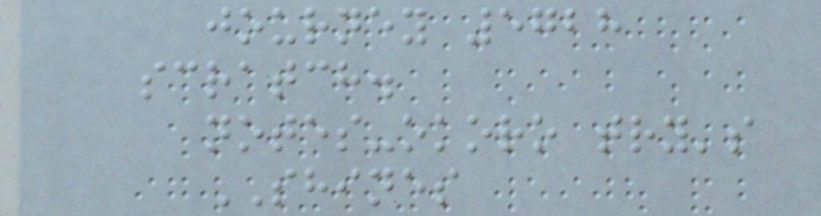journey 5728
scratch.
notes-okoro try's
SHINES
